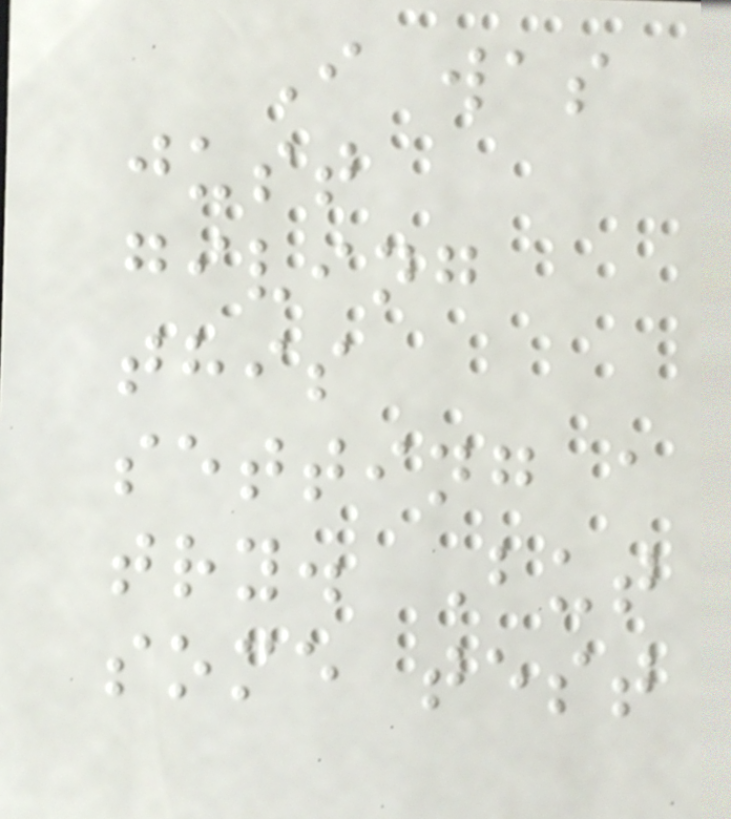I was
just
giving
this
setting a
try. But
some test
